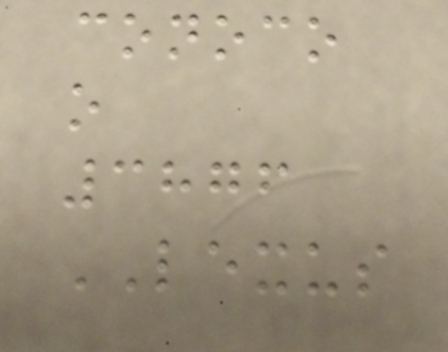conoco
o
3876
LEXUS
